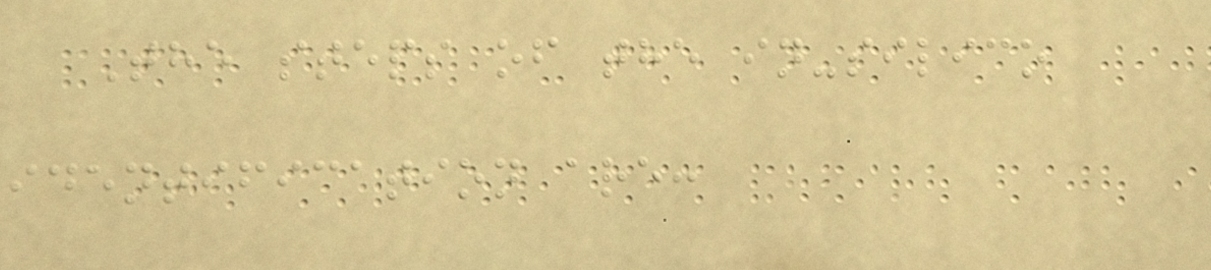The steps of the in-silico
identification are:
